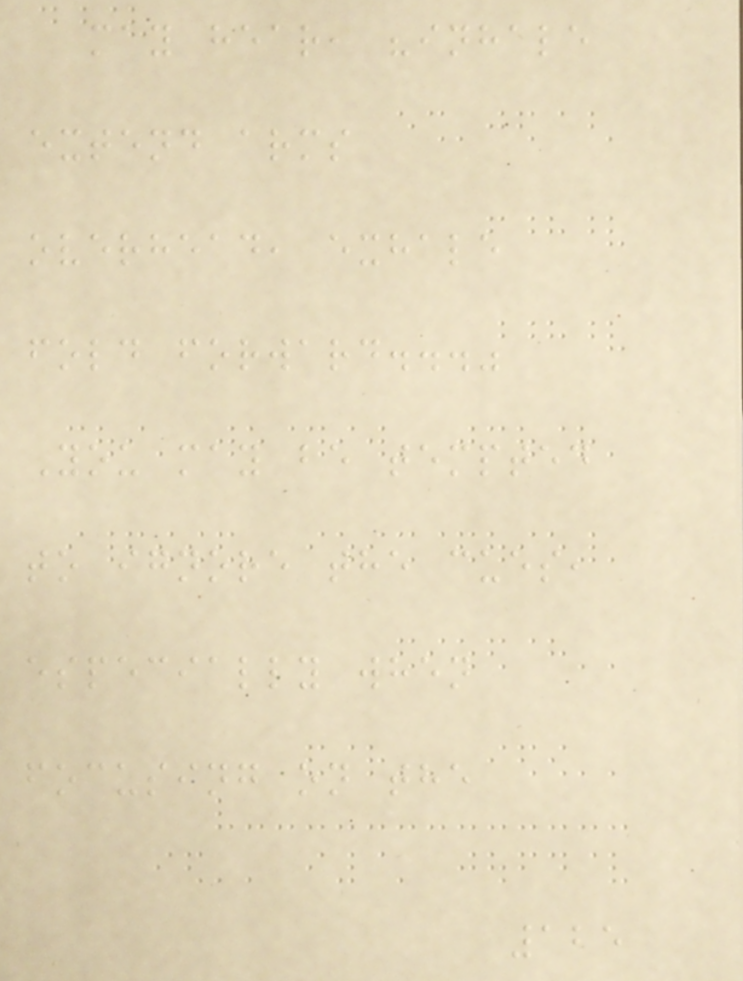may hear, "inhale
extend arms
overhead, exhale
fold forward..."
You may be tempted
to ignore the cues,
especially when
focusing on the
125
